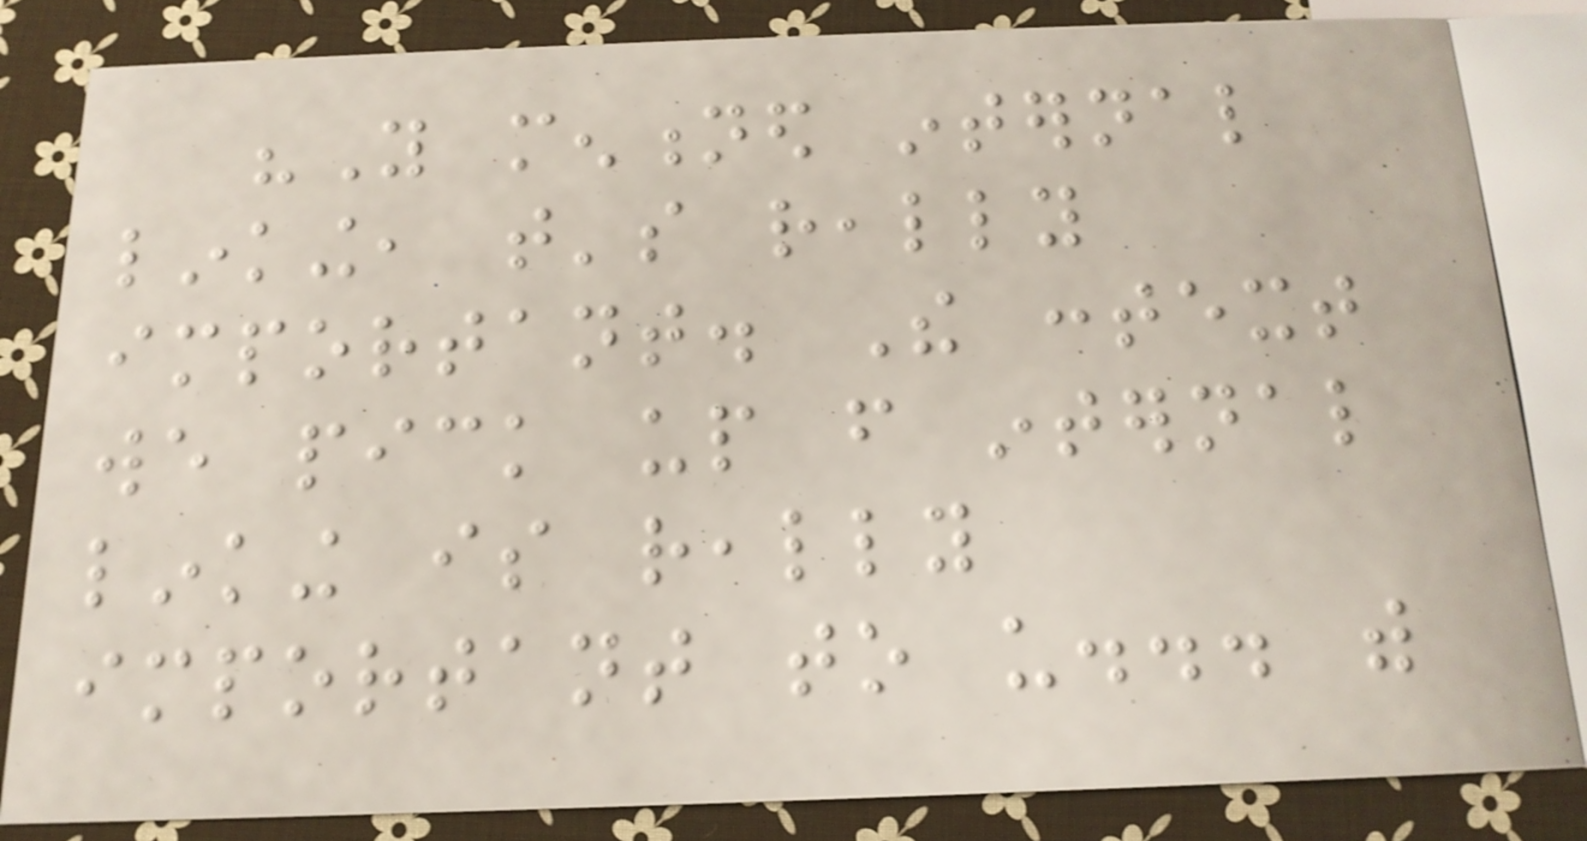"You mentioned internal
linking, that's really
important. The context
we pick up from internal
linking is really
important to us... with
